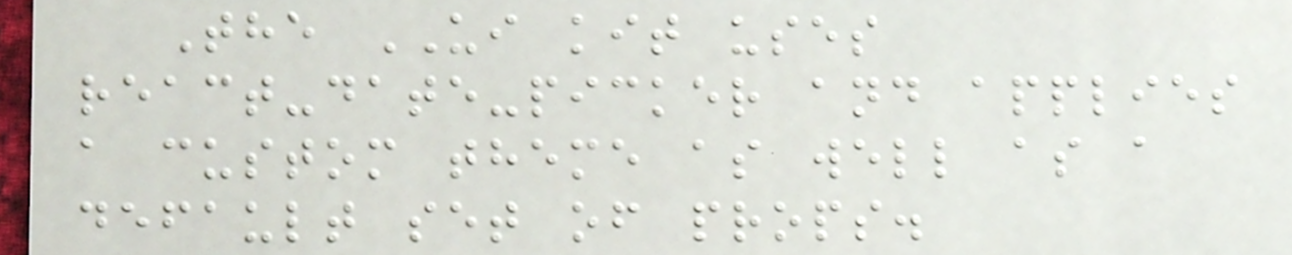The UI kit uses
react-date-picker and applies
a custom theme as well as a
default set of props.
